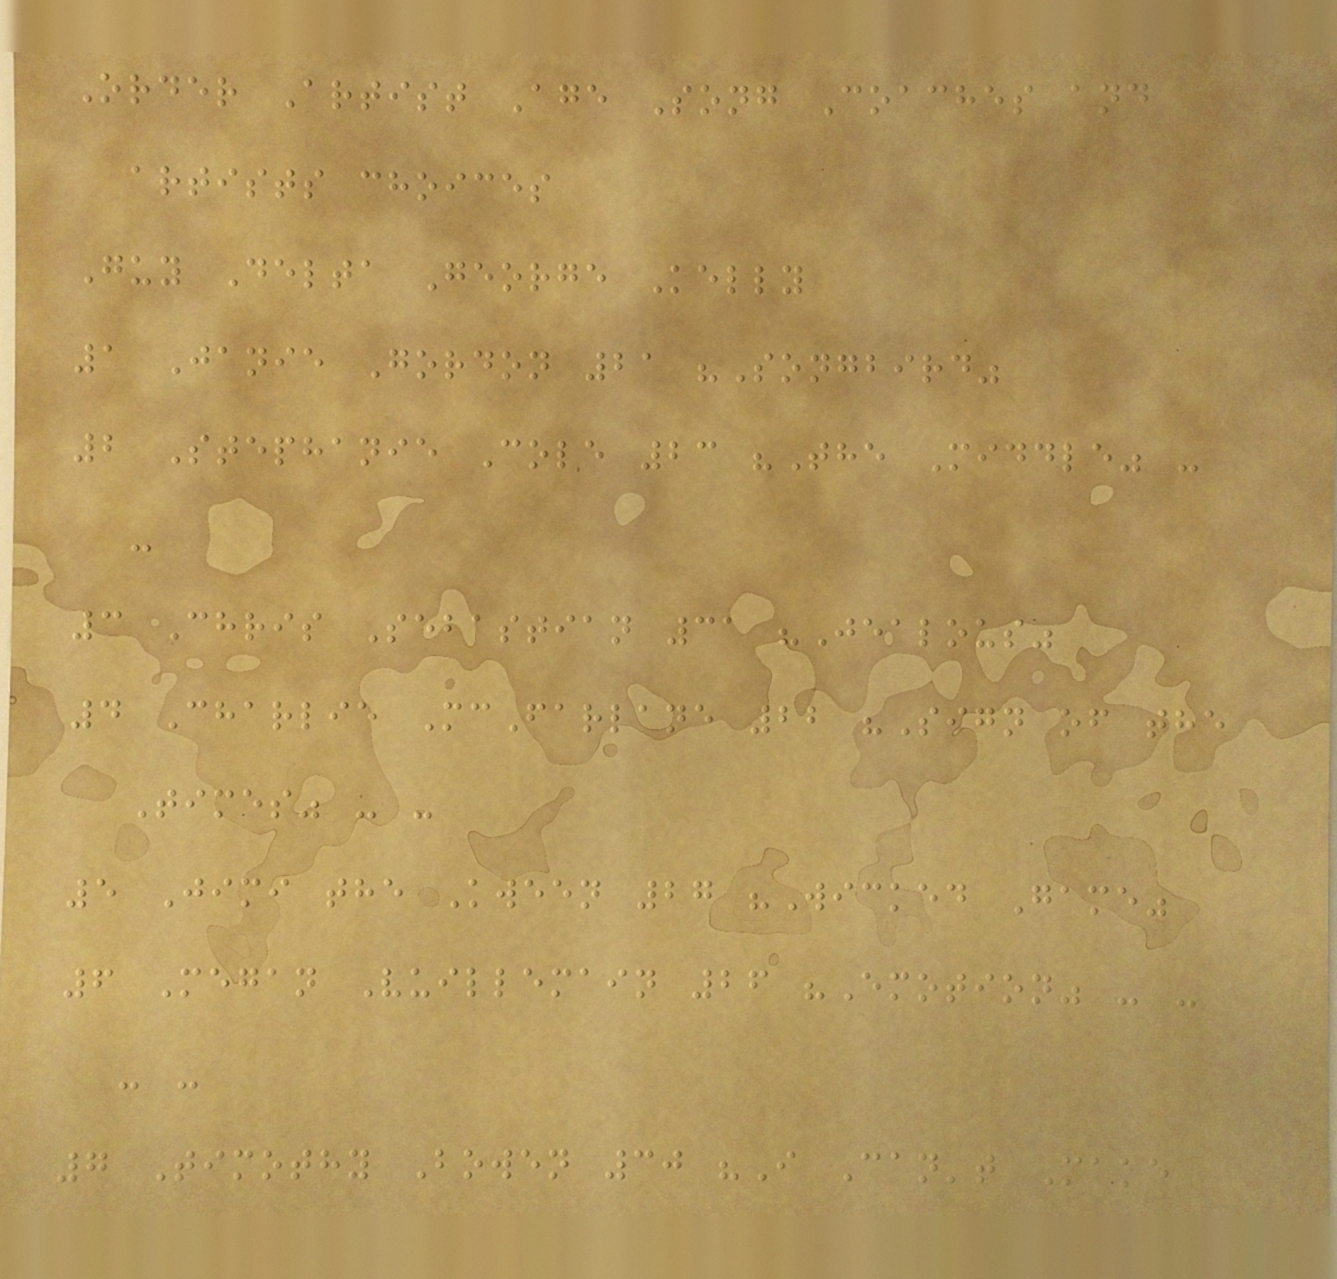Order Artist Age Song Coaches and
artists choices
Guy Delta George Kelly
1 Janie Gordon 21 "Songbird"
2 Stephanie Cole 23 "The Middle" -
-
3 Chris Sebastian 31 "Jealous"
4 Charlie McFarlane 22 "Sign of the
Times" - -
5 Jimi the Kween 27 "Wicked Game"
6 Megan Vuillemain 26 "Emotion" - -
- -
7 Timothy Bowen 30 "I Can't Make
